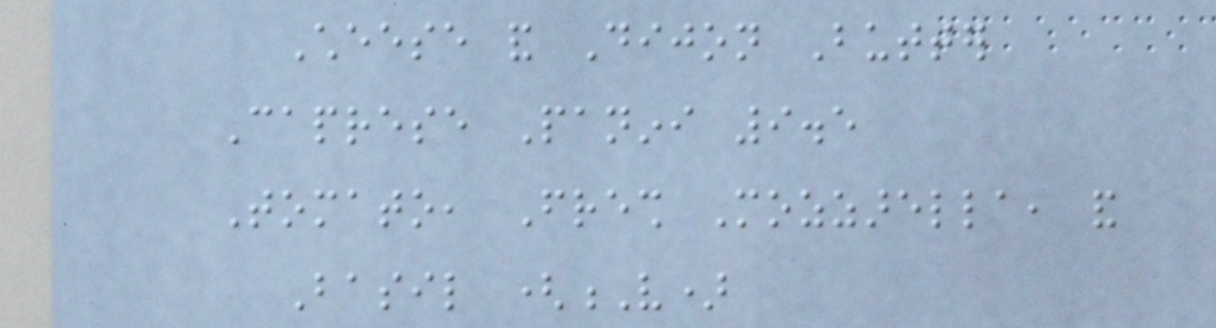Cheese and Dijon Butter
Caprese Panini 9.5
Tomato, Fresh Mozzarella, and
Basil (V)
